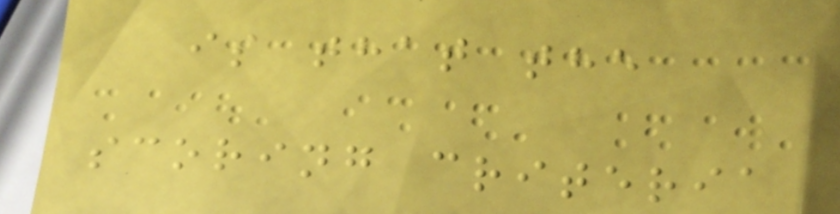is that the
scoring criteria
